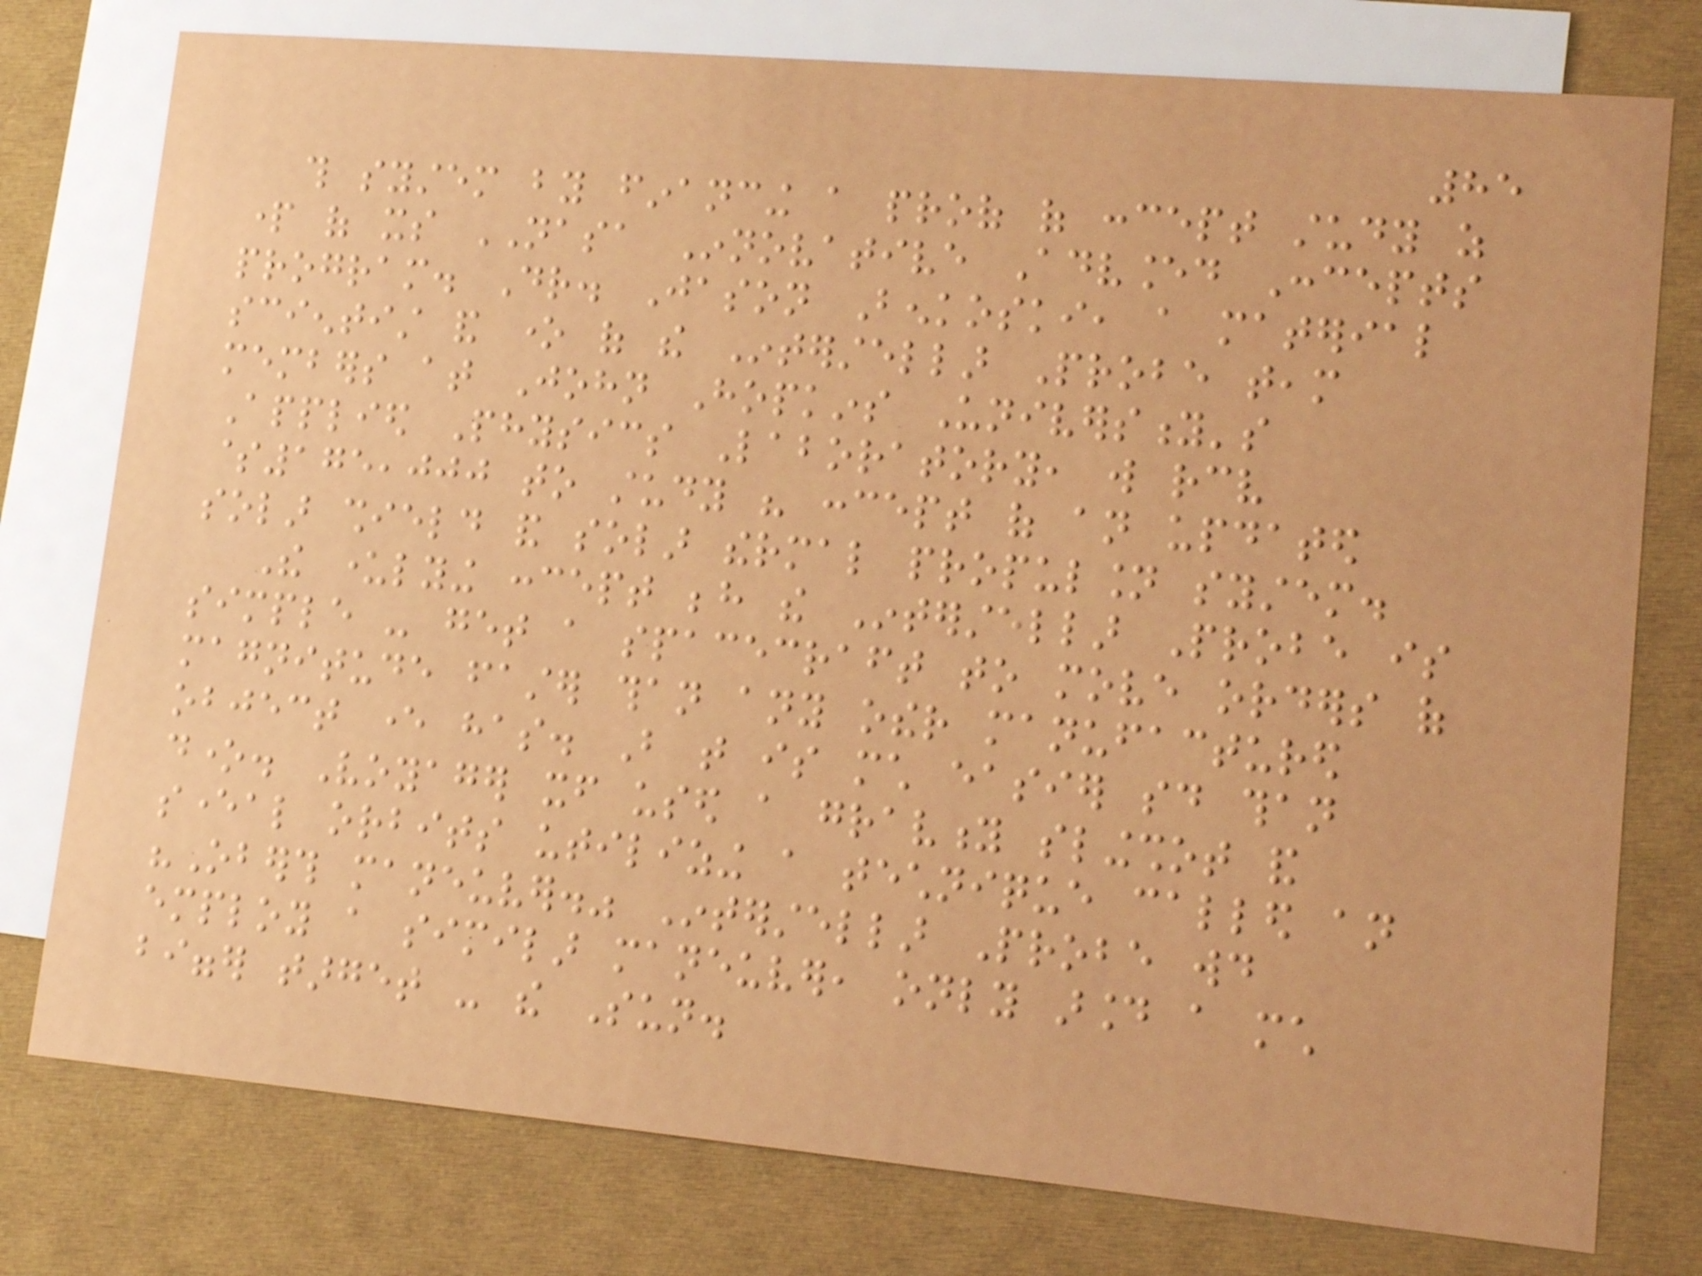85
this system by financing a proof of concept study as
part of its NASA Innovative Advanced Concepts
program. Dr. Jason Benkoski, a material
scientist and one of the Interstellar Probe team
members at John Hopkins University's
Applied Physics Laboratory, will receive
$175,000 to study his concept of an updated
solar shield and solar thermal propulsion system.
The underlying concept behind the Interstellar Probe is
simple - get a spacecraft to move orders of
magnitude faster than any other manufactured
object ever has. But that is much easier said than
done. Voyager itself used a gravity slingshot and
several orbits utilizing a technique called an
"Oberth maneuver." Interstellar Probe would
employ a similar maneuver, only around a much
bigger target - the Sun.
